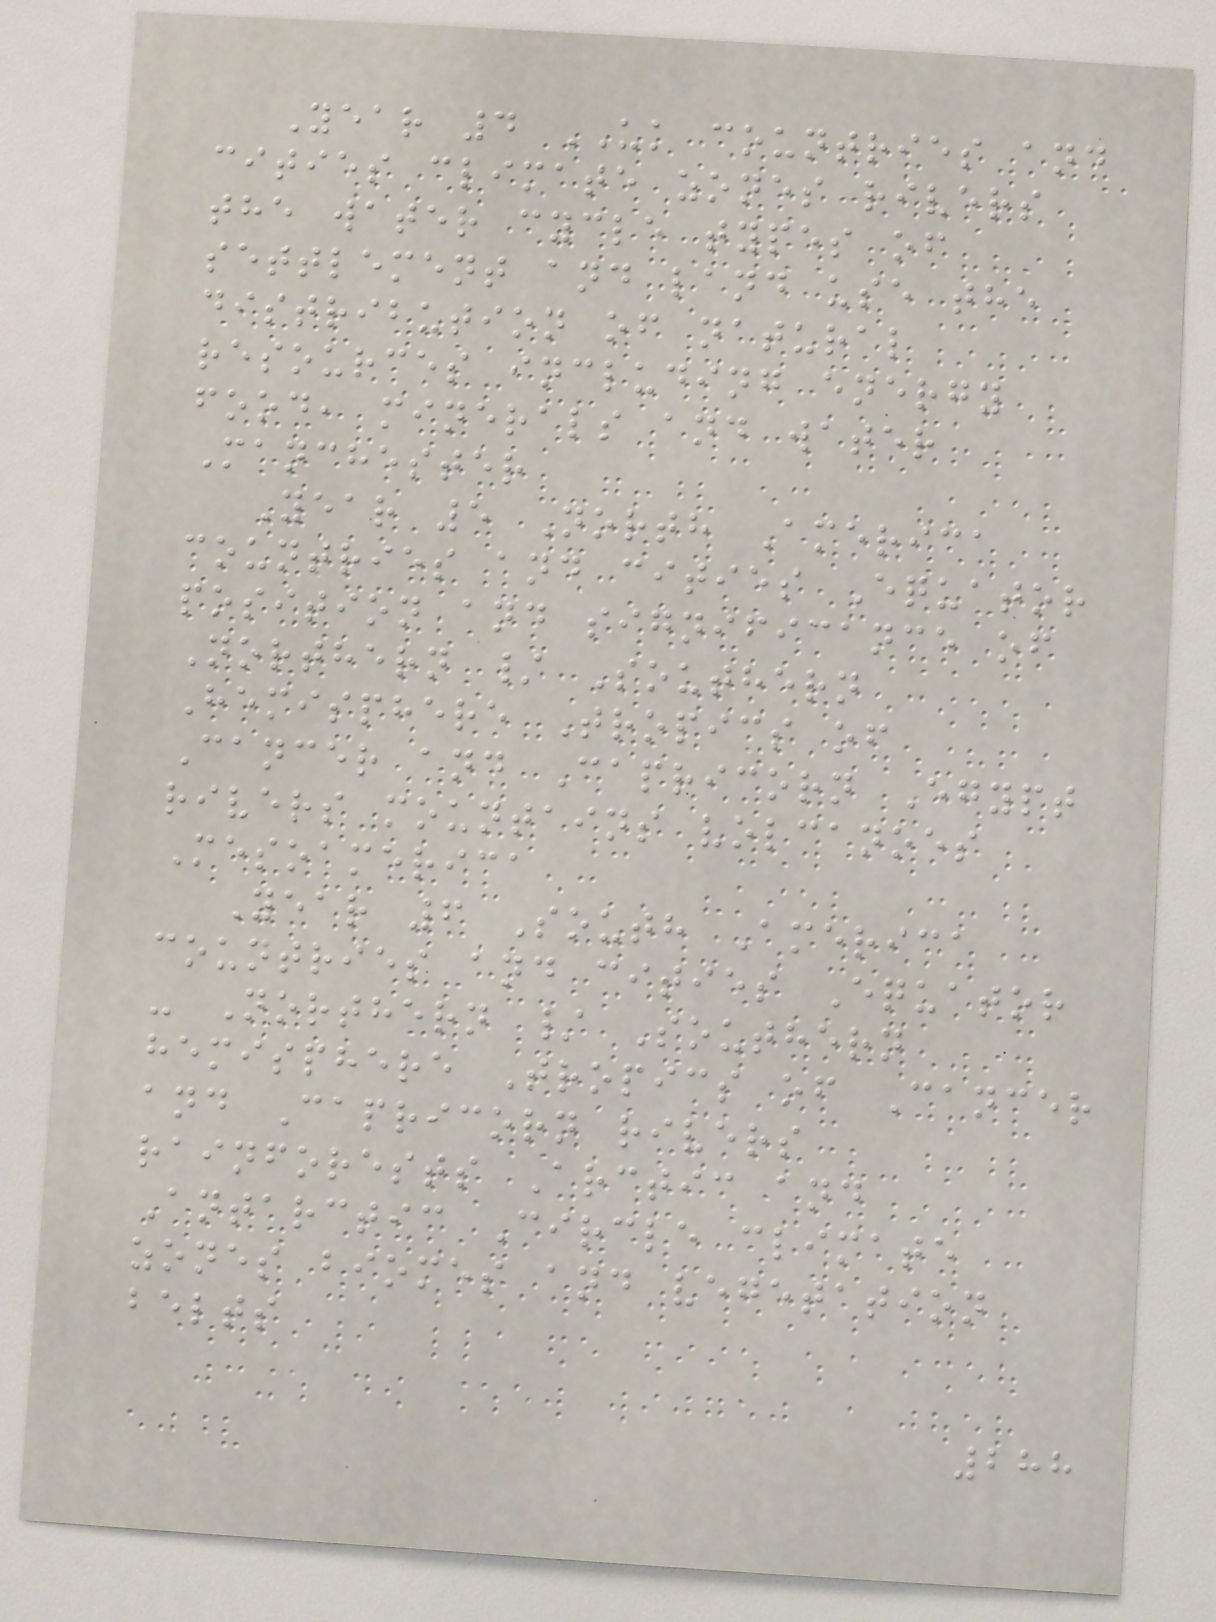Year 4 UK countries and
cities climate zones rivers
the water cycle types of
settlement and land use the
distribution of natural
resources including energy
food, minerals and water
Manchester
Year 5 North America
countries and cities Equator
position and significance of
Northern / Southern
Hemisphere Tropics of
Cancer and Capricorn Egypt
rivers mountains volcanoes
Mesoamerica
Year 6 South America
countries and cities Equator
- Northern / Southern
hemisphere Tropics of Cancer
and Capricorn rivers
rainforests Arctic and
Antarctic Circle climate
zones biomes and vegetation
belts
288
